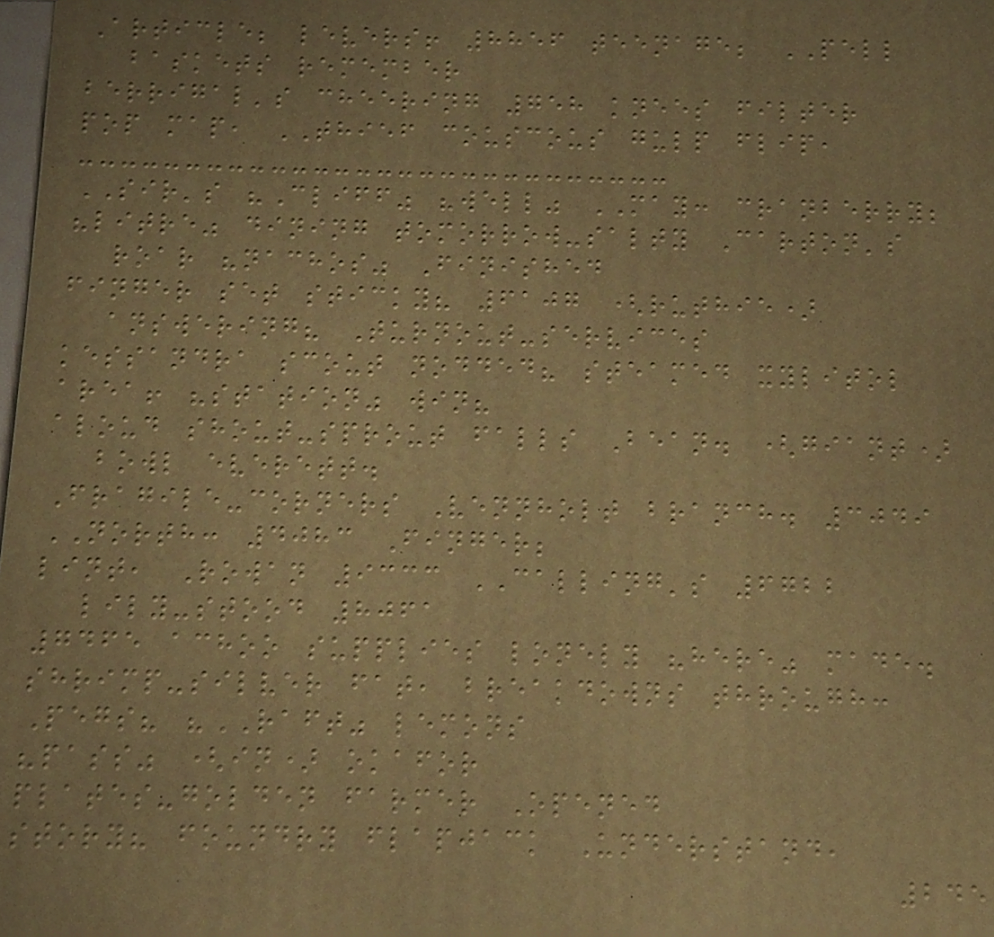Article; levers! 8856 teenage; PELL
baskets remember
berrigal's cheering 758 knees filter
pop map, THIEF couscous gulp flip,
SIR's "Cliff" "well" MAY: cranberry;
"litre" dining tomorrow-salty Carton's
roar "nachos" Finished
finger set sticky? 6107 (ruthie)
answering? Turnout-services
kessandra scout nodded? steamed xylitol
area! "station" win?
aloud shout-sprout falls Bean. (giant)
bowl everett.
Fragile-corners Vennholt branch. 3049
NORTH: 4083 Finger;
lint, Rowan 9333 CALLING's 6722
lily-stood 8061
7465 achoo supplies lonely "here" made.
shrimp-silver fat, breakdowns through:
Pegs? "RAFT" lemons
"pass" (in) okafor
plates-golden farmer Opened
story? foundry flapjack Understand,
245
